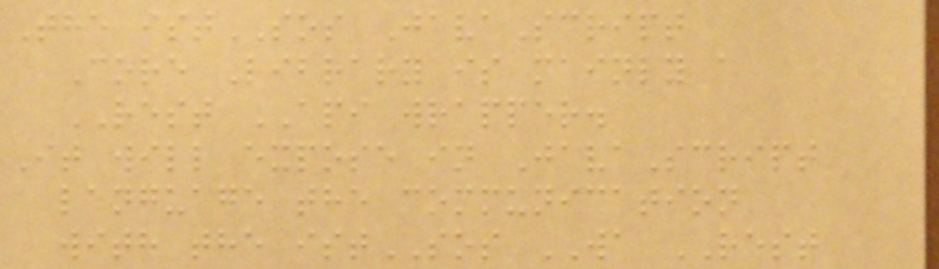The istSOS JavaScript
Core Library is mainly a
REST API wrapper.
It will expose in JavaScript
language the communication
with the istSOS WA REST
